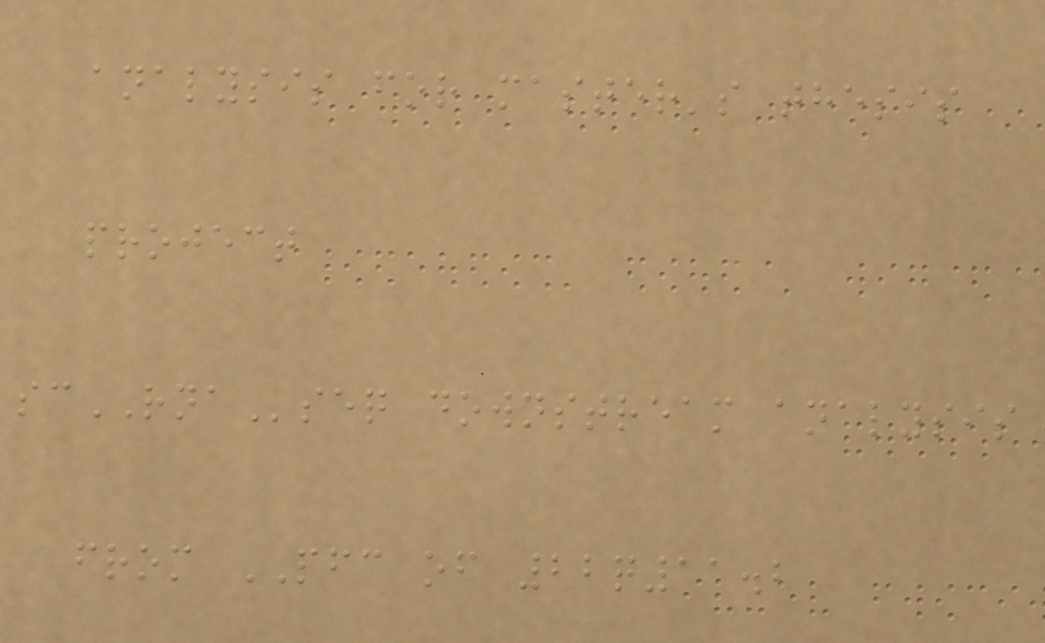analysis for master's thesis
project
scRNAseq downstream analysis
from PFC of 22q11.2
